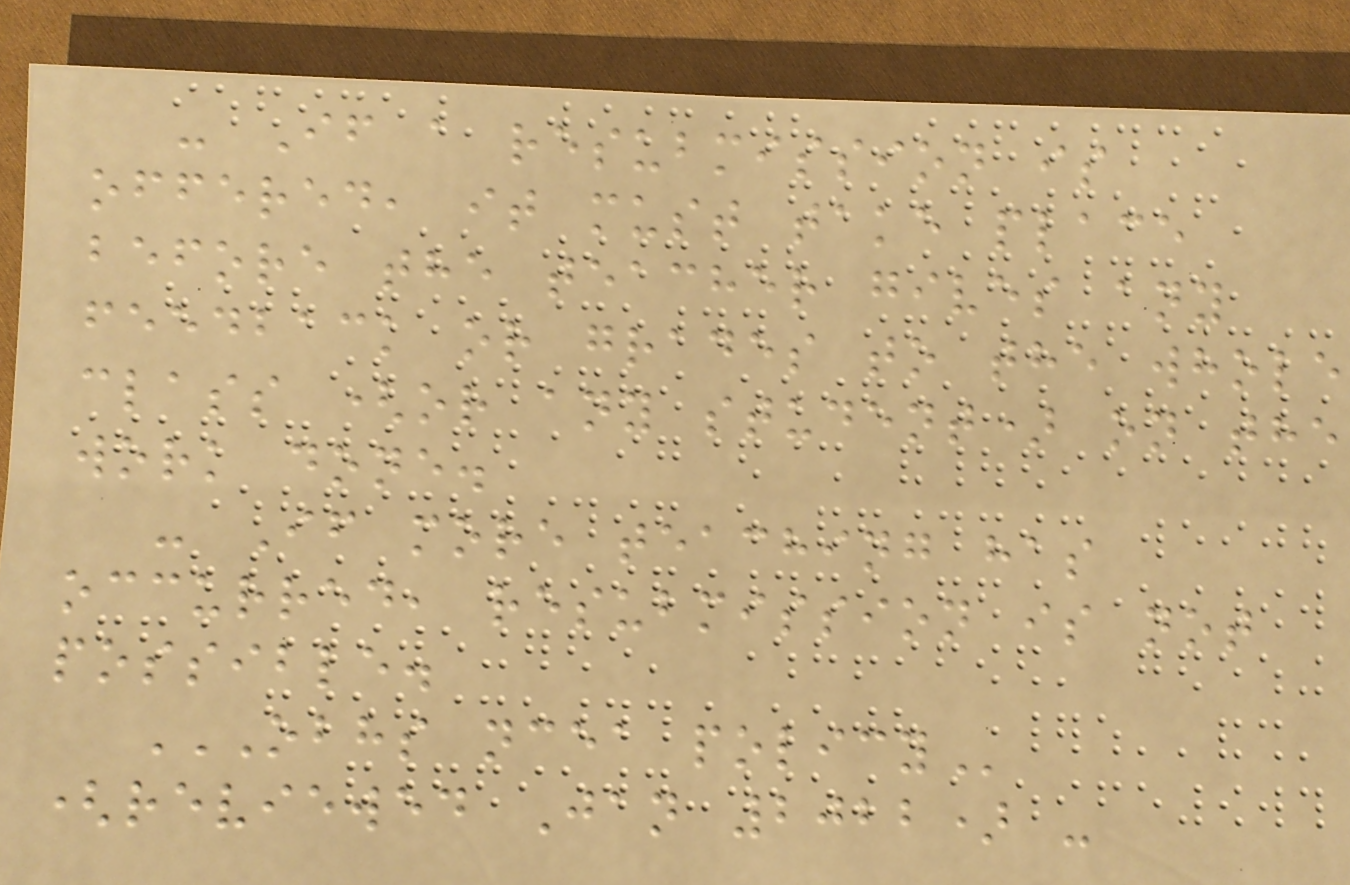- If a resubmission is
offered, it must take place
before the teacher gives any
feedback or grades to the whole
class (or any student) on the
work done.
- If more teaching has
occurred, resubmission is not
possible.
OBHS NCEA POLICY
(reviewed Jan 2022) -
